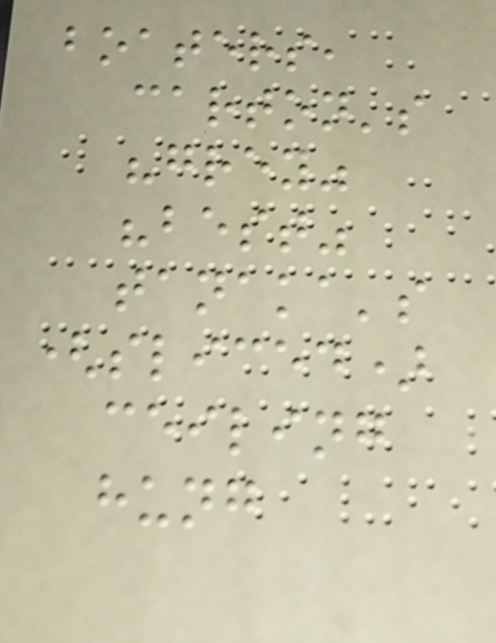boaters,
carton's
"grey"
"best"
tanaka's
(sliced)
ceiling
hung
